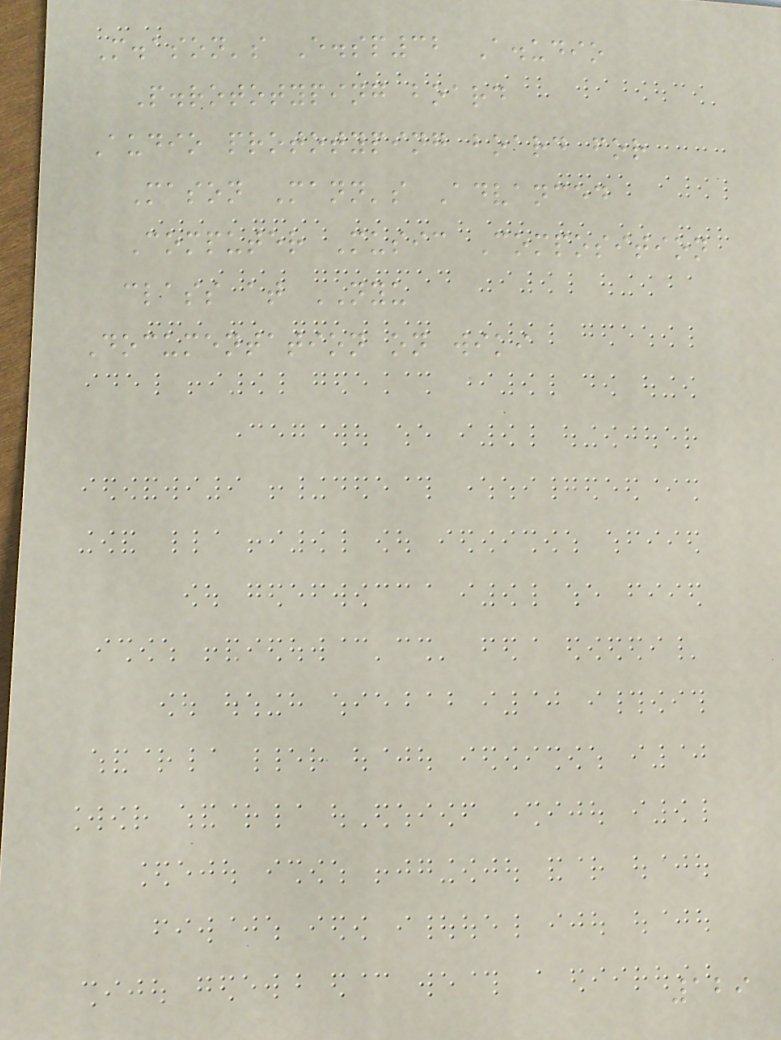M.ason's E.sp32 A.udio
P.rototyping board
Audio prototyping board for
Mason Mann's Advanced
Computer Music Composition
class at NYU
Documentation on wiki
129
